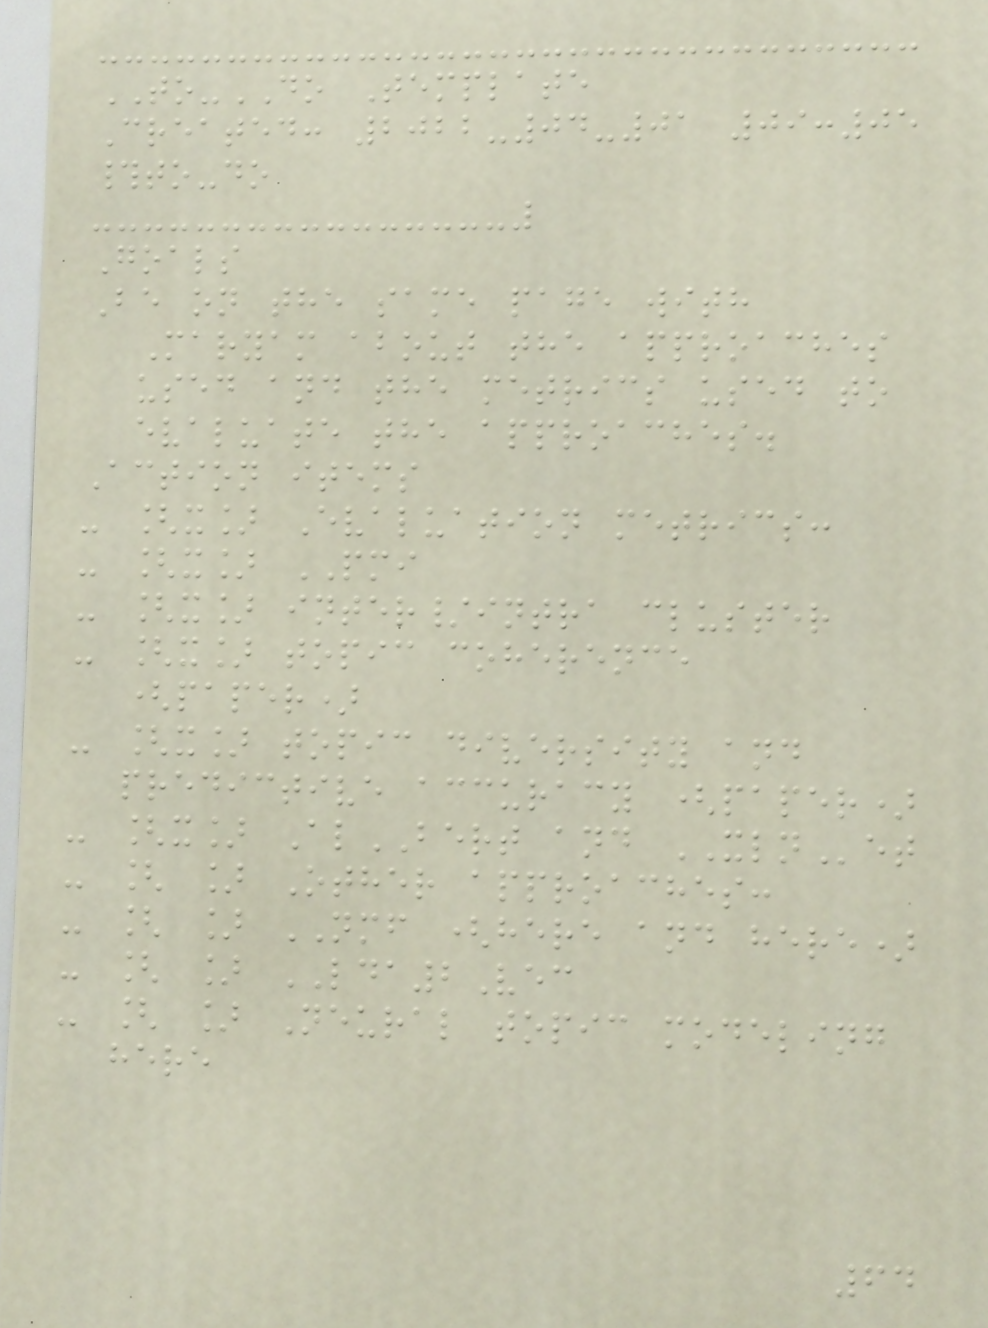TO-DO Template
Created: 2022-04-01 09:05
#to-do
Goals
Be on the same page with
Maryam about the approaches
used and the metrics used to
evaluate the approaches.
Action items
- [x] Evaluation metrics:
- [x] PMI
- [x] inter/intra cluster
- [x] topic coherence
(paper)
- [x] topic diversity and
predictive accuracy (paper)
- [x] AlBERT and XLNet
- [ ] Other approaches:
- [ ] NMF (here and here)
- [ ] LDA2Vec
- [ ] Neural topic modeling
here
64
